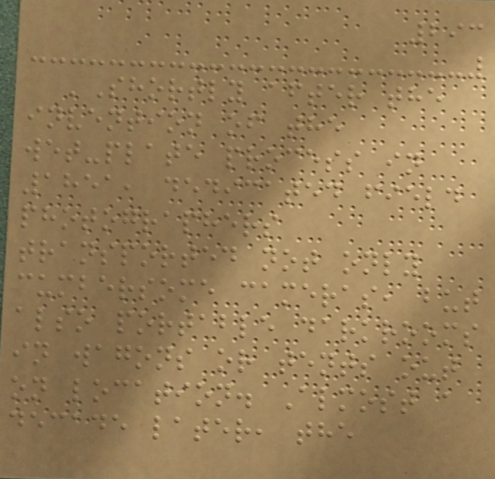293
'Shortly after the
invention of the
wet-plate process in
1851, dedicated field
photographers
transported not only
cumbersome cameras, but
also portable darkrooms
in wagons or tents out
on location. Almost a
decade later, the
